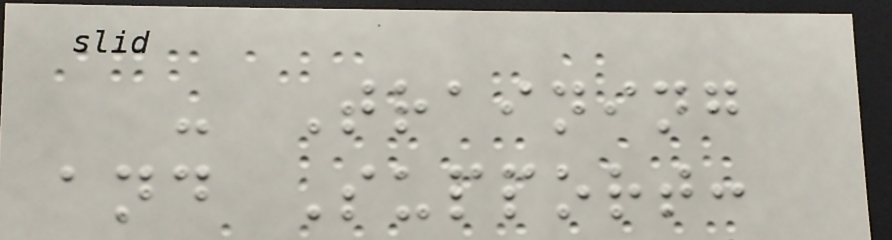- Training
and Support:
